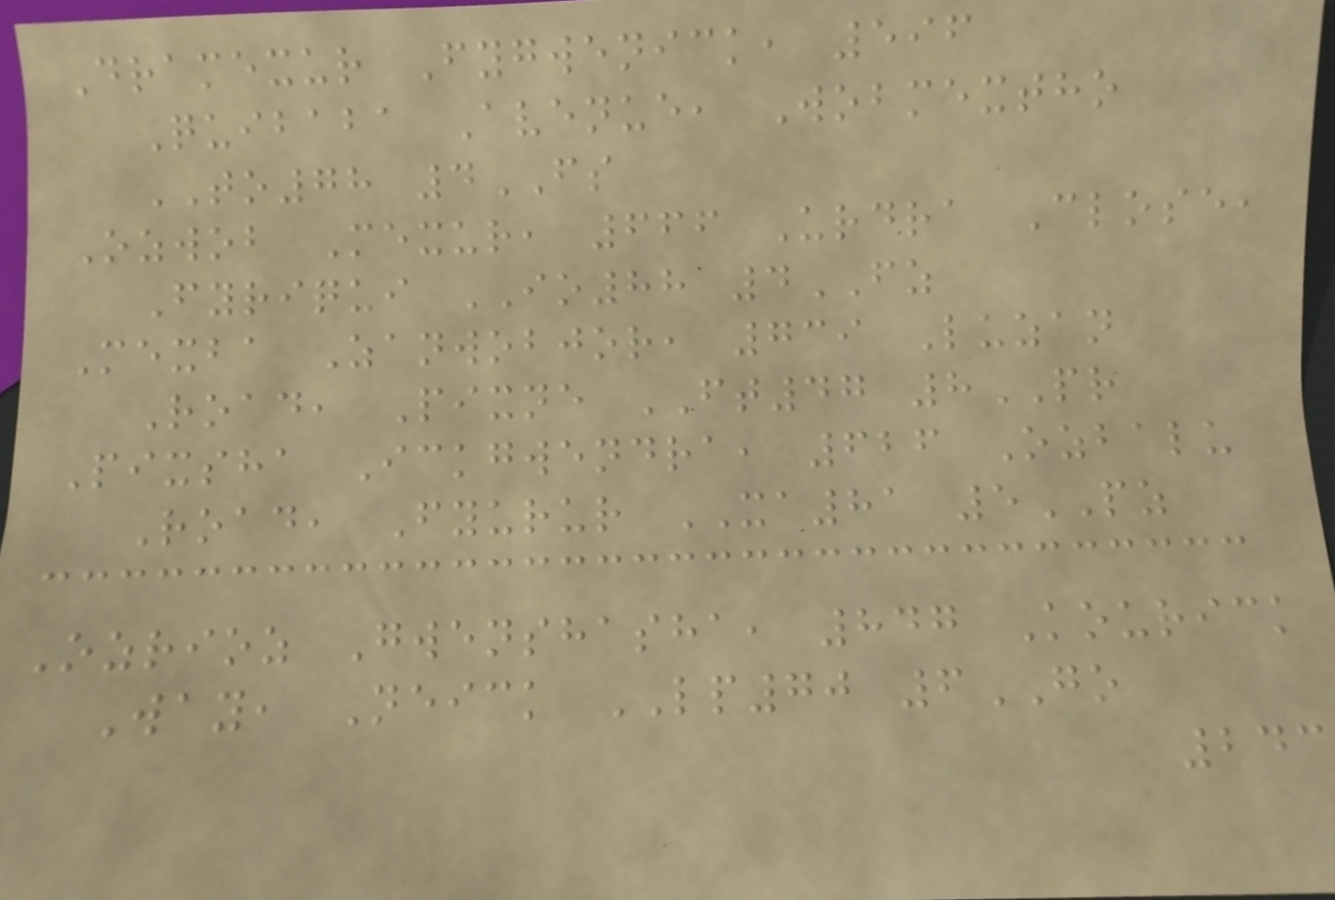Dramexur Fygwenick, 596
Quibaba Avenue, Wobmextho
TO78 4FS
Ozwob Mexur, 666 Urdra Close,
Fyriqui IO88 4FZ
Mexba Zanwobjor, 739 Luzan
Road, Pixne FT47 8PR
Pixsha Ickgwendra, 626 Ozbalu
Road, Fyurur XA81 5PZ
Ozrioz Gwenshasha, 847 Kourick
Way, Neick LP70 6GO
243
